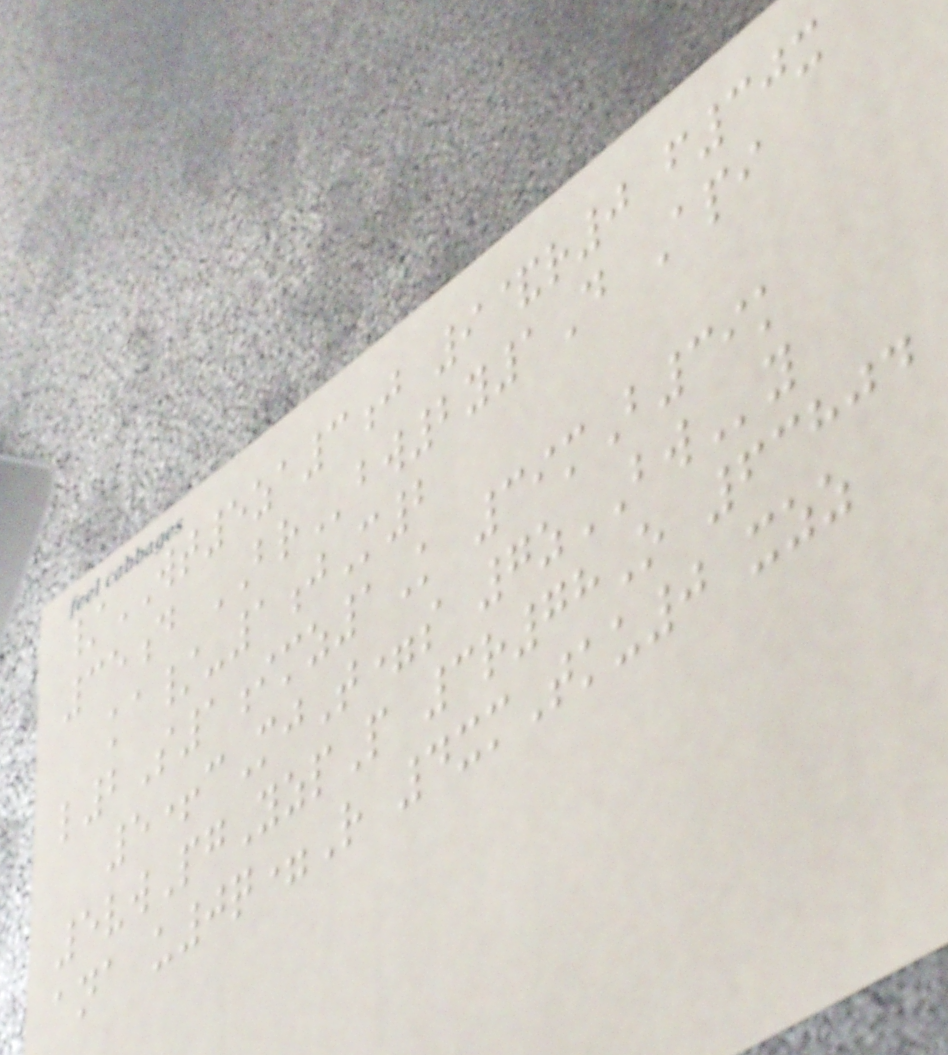/WT5za3j 9&r0 f30x
35d BRbw2y1D Api
ka/-1jM2
l2S1imz1K 39mB39k
5+cMjT=s 7zBWy
5vwPgYzpP 3r78O 63804
ana u0q=R 4xmTku0 xzz
